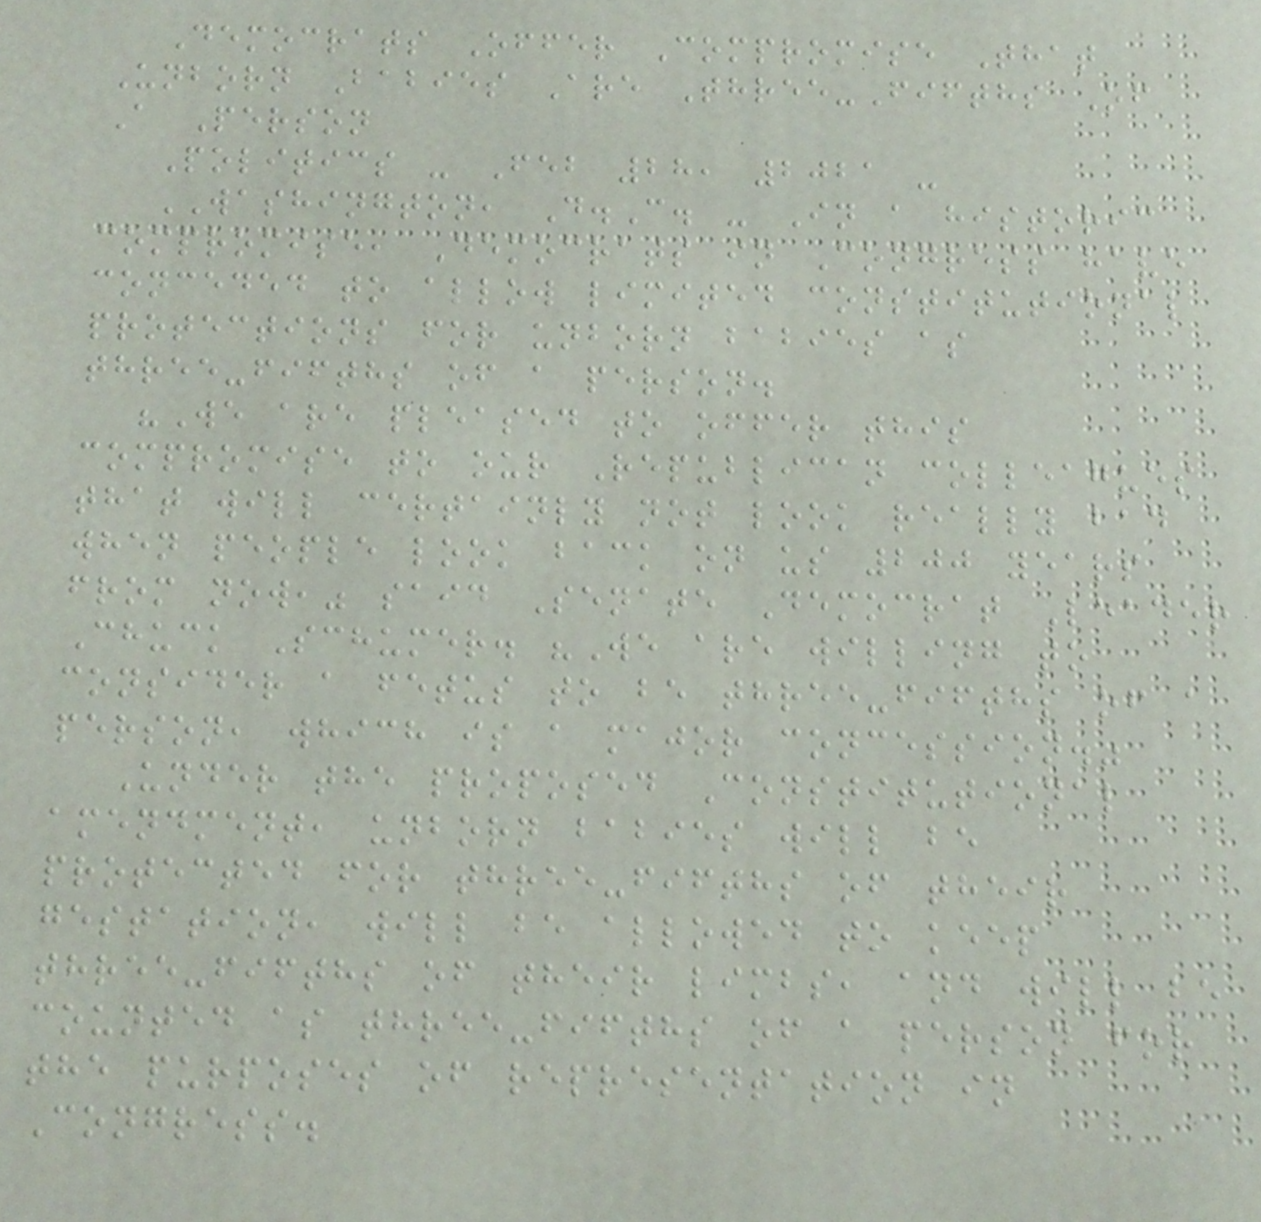Democrats Offer Compromise That
Unborn Babies Are Three-Fifths Of
A Person
Politics - Feb 28, 2021 -
WASHINGTON, D.C. - In a historic
compromise, Democrats in Congress have
conceded to allow limited constitutional
protections for unborn babies as
three-fifths of a person.
"We are pleased to offer this
compromise to our Republican colleagues
that will certainly not look really bad
when people look back on us 200 years
from now," said Senate Democrat Leader
Chuck Schumer. "We are willing to
consider a fetus to be three-fifths of a
person, which is a major concession."
Under the proposed Constitutional
amendment, unborn babies will be
protected for three-fifths of their
gestation, will be allowed to keep
three-fifths of their limbs, and will be
counted as three-fifths of a person for
the purposes of representation in
Congress.
